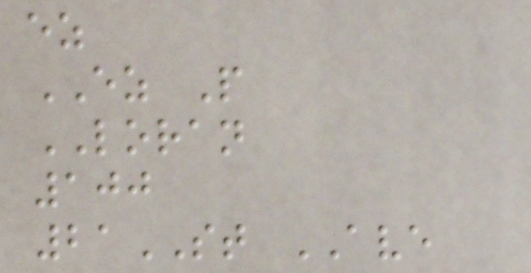ez
EZ P
LORAN
100
21ST AVE
